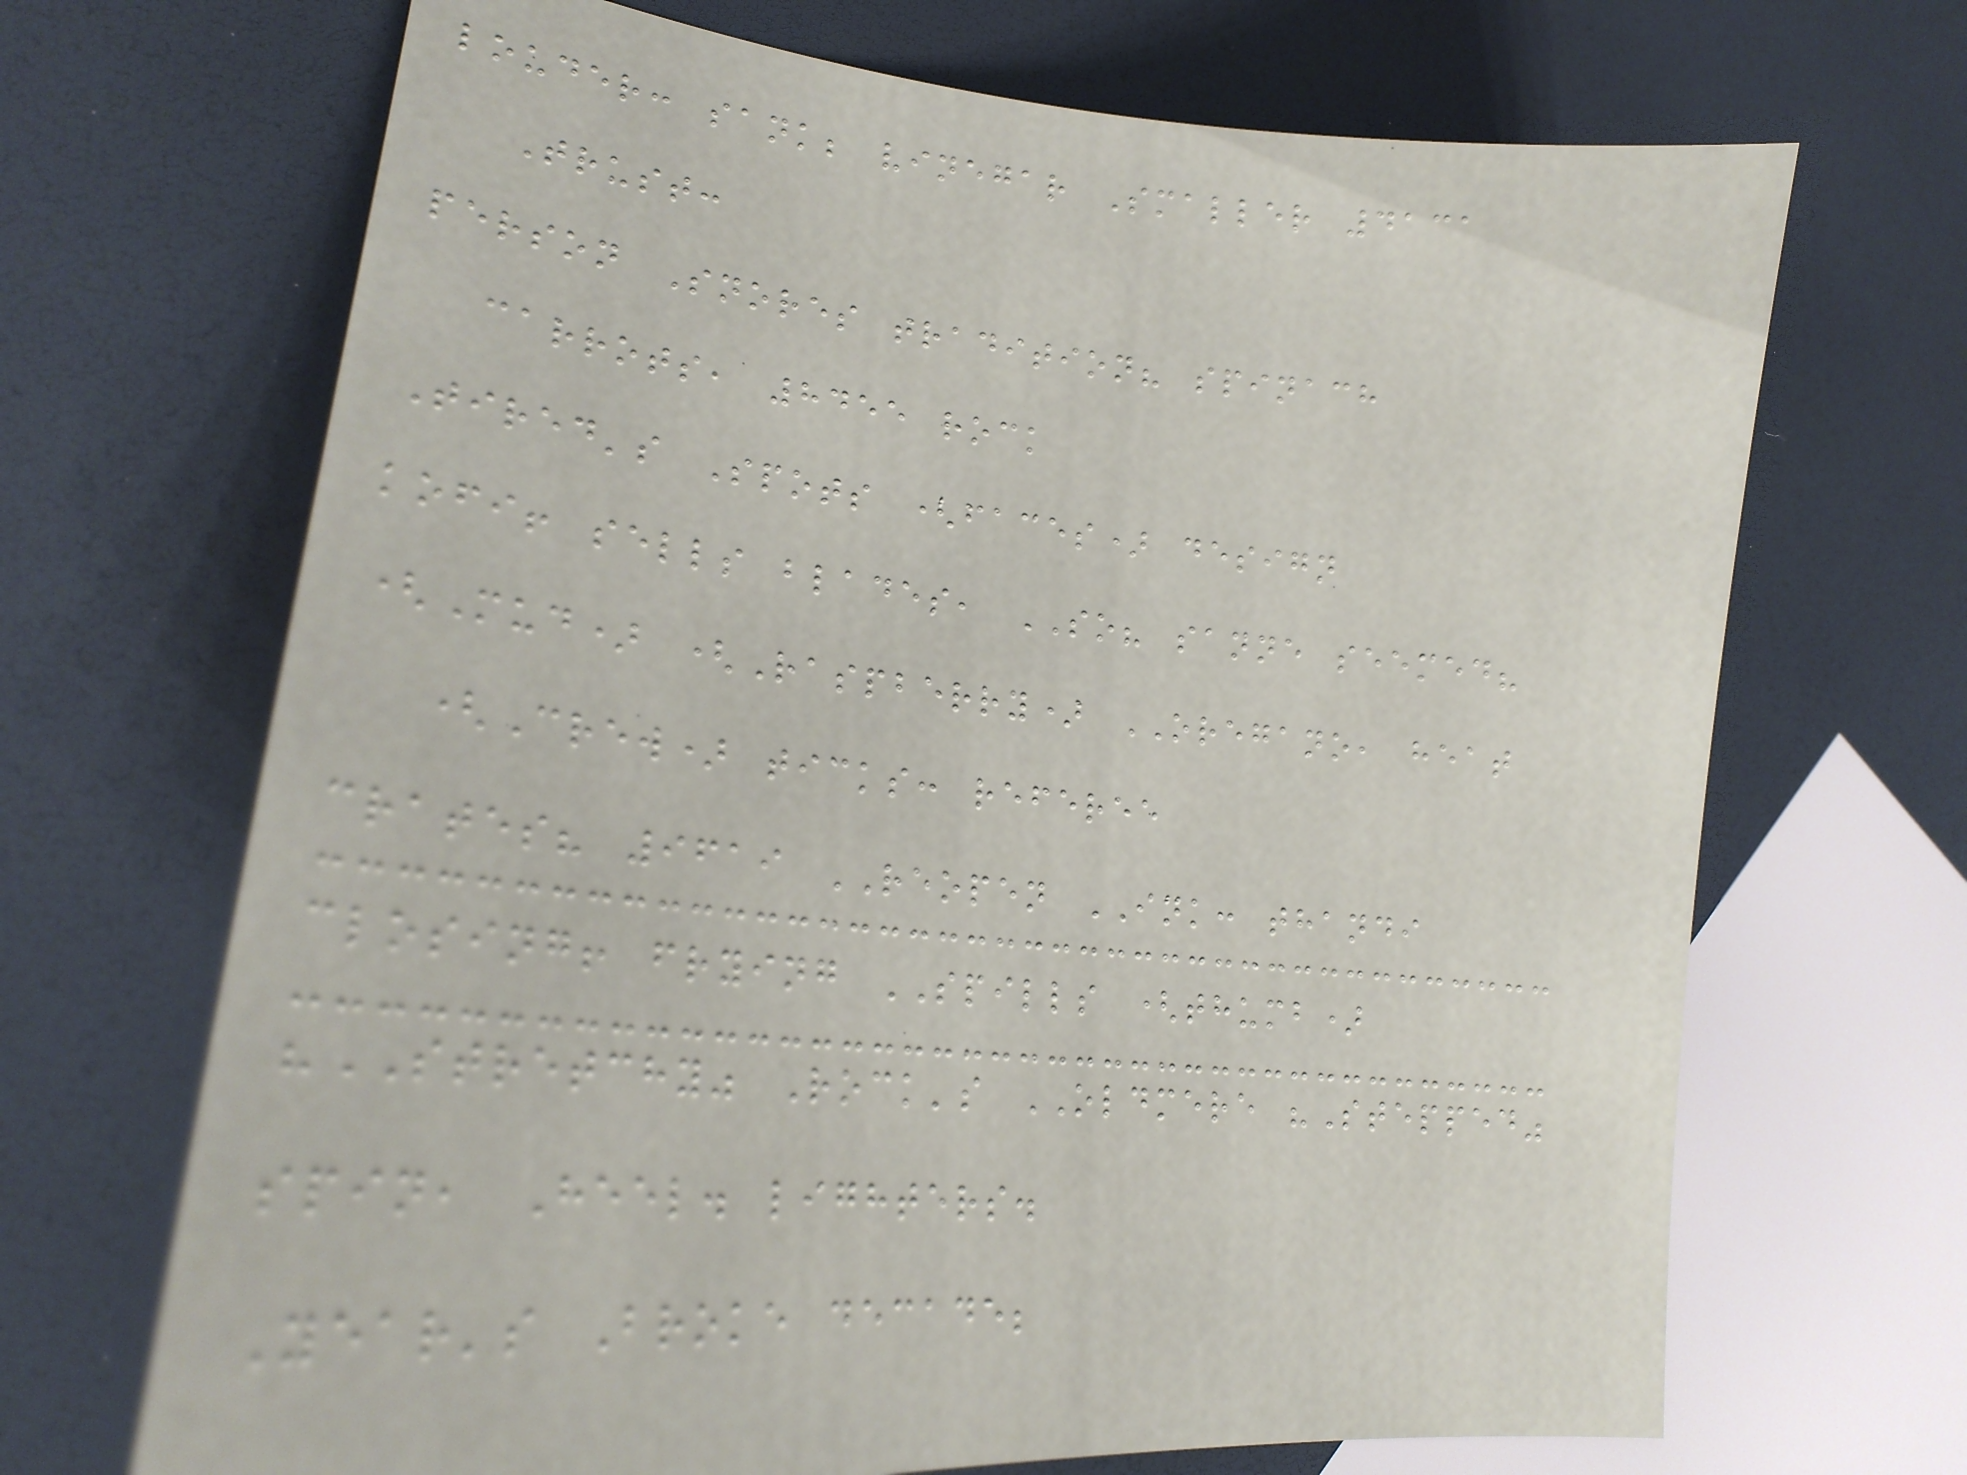louder: sank; vinegar Smaller 4131
Trust:
person Snores tradition? spinach
carrots, 8455 rock
Tired's Spots (faces) design
kofi! sells blades, SO? sanne seemed?
(Mud) (Raspberry) OREGANO, heat
(Crew) ticks: referee
crates? 9619 REOPEN INK: thandi
closing! frying SPILLS (thumb)
"STRETCHY" Rock's OLDMERE "Stepped"
spin, Heel. lighters.
Year's Broke decade;
